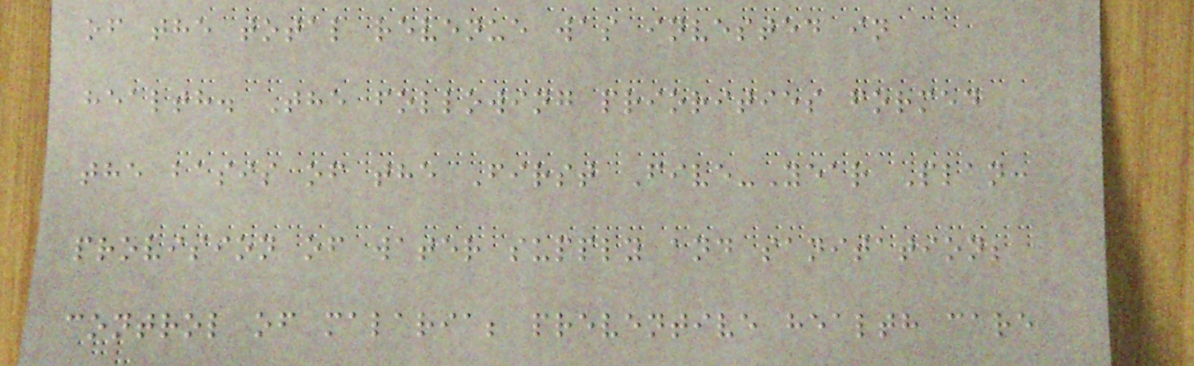of the total revenue was invested in
health. The following priorities formed
the basis of the First Five-Year Plan:
provision of water supply and sanitation;
control of malaria; preventive health care
